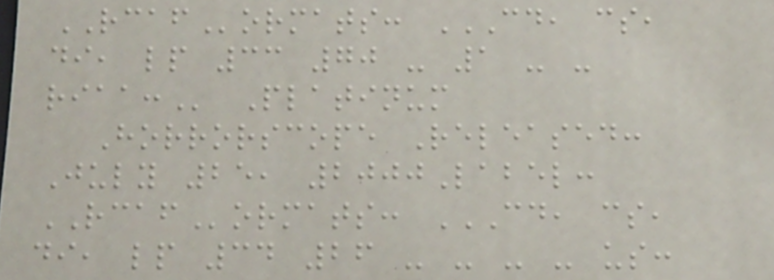RCAFormats: CD, CS,
DI, LP 33 70 - 1 - -
RIAA: Platinum
Horrorscope Released:
July 25, 2000Label:
RCAFormats: CD, CS,
DI, LP 34 26 - - - - US:
